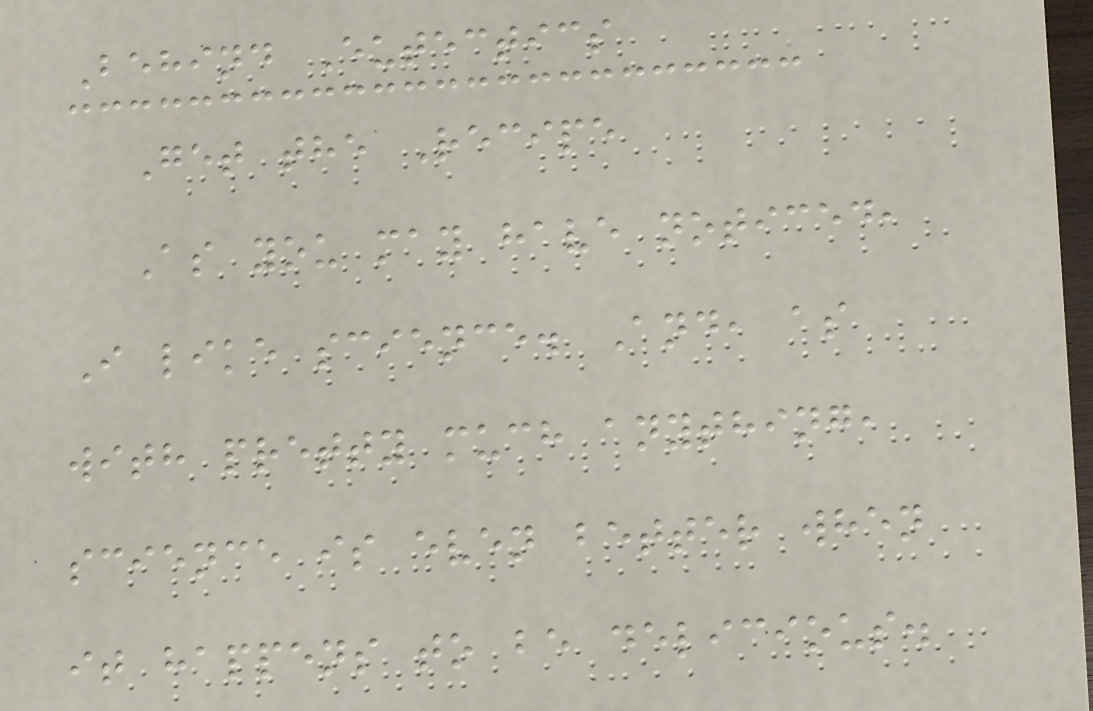Behind Eutectics
Get the Recipe
As you may have noticed,
I like science. And, as
with pretty much anything,
science is even better when
it happens to be delicious.
